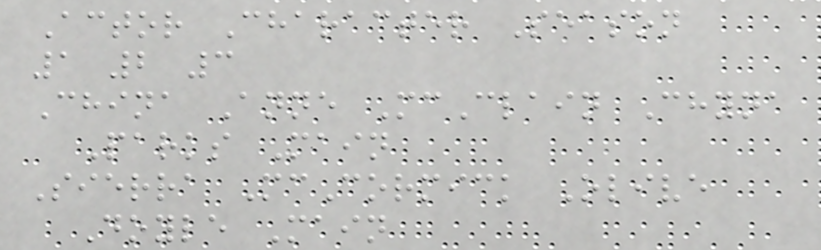Actor Character Season
1 2 3
China Anne McClain Chyna
Parks Main
Sierra McCormick Olive
Doyle Main
